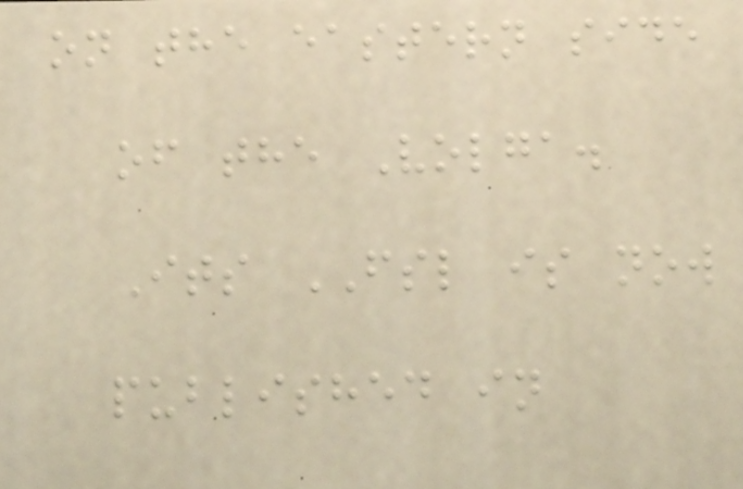on the eastern side
of the Volga.
Its FSL is now
published in
